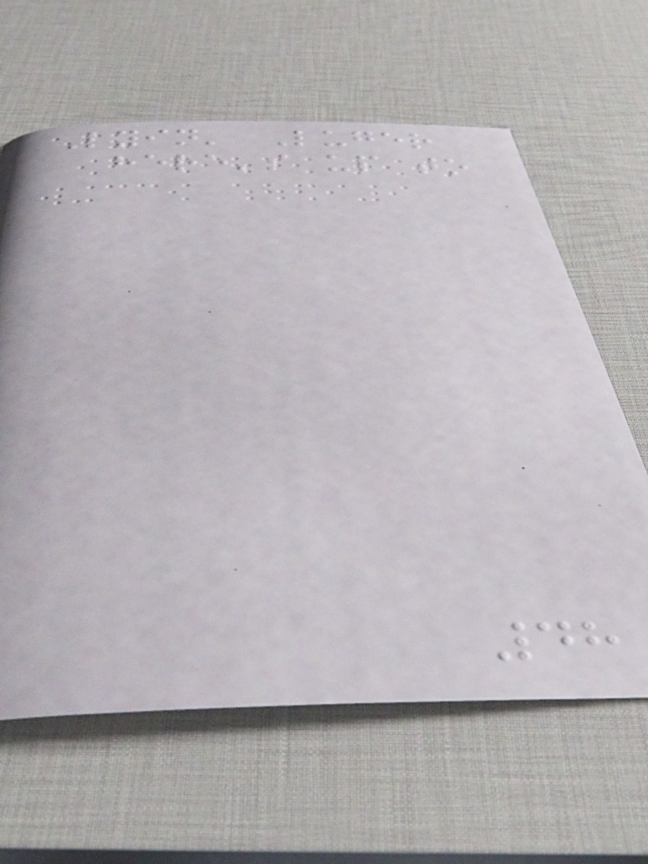Lyin' Luger
here's up to
48
